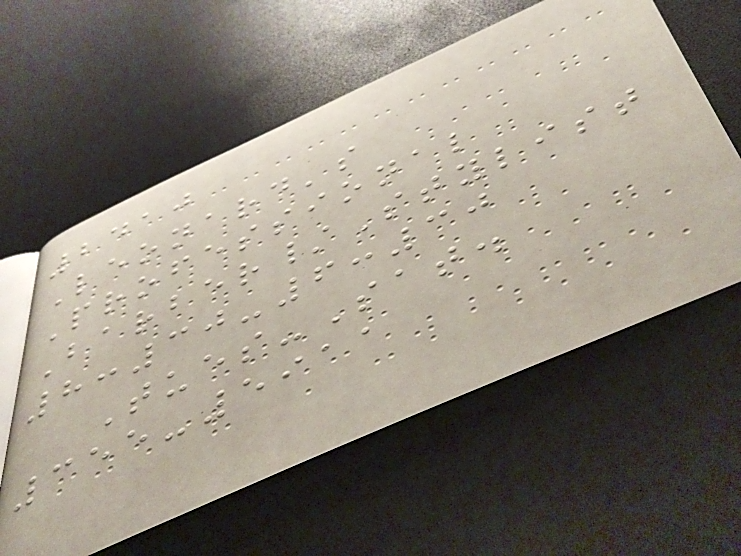2410
Leonard's
Professional
Barber/Stylist
8:30-6:30
Tues-Sat.
355-5911
